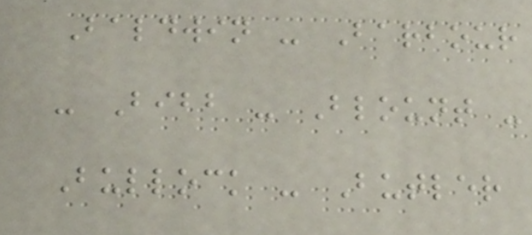Baldwin - Barbour
- Bibb - Blount -
Bullock - Butler
